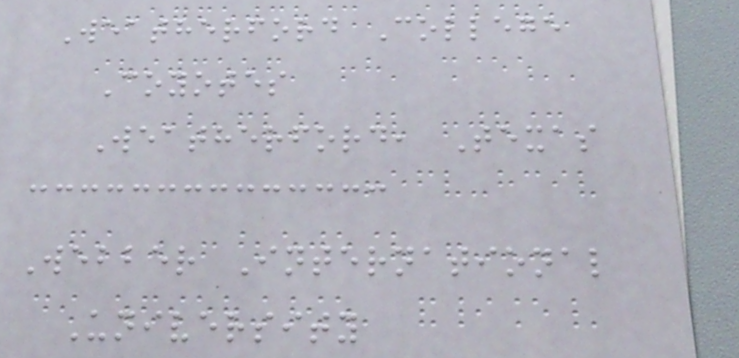Weatherford College
Coyotes
Weatherford, Texas
Webber International
University
